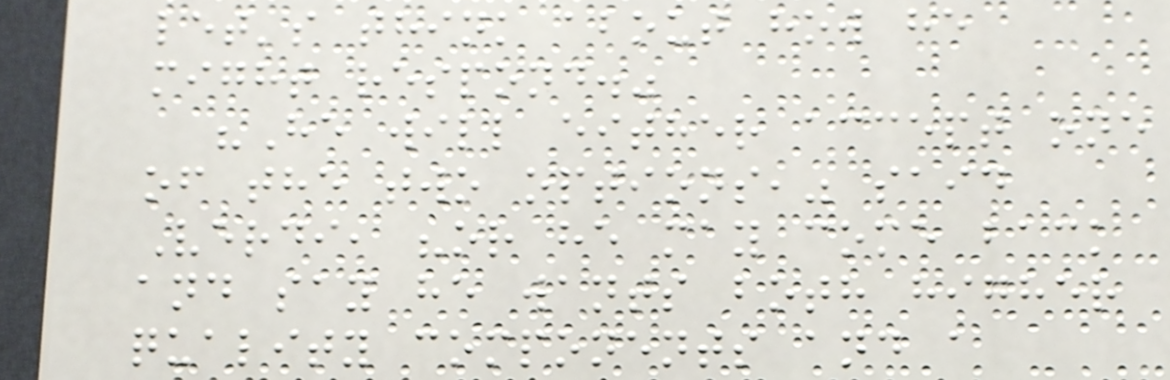let's think about how he
might respond."
"He will either accept one
of the two options," said
Verdi, "or he may come back
and say he wants both higher
quality components and a
